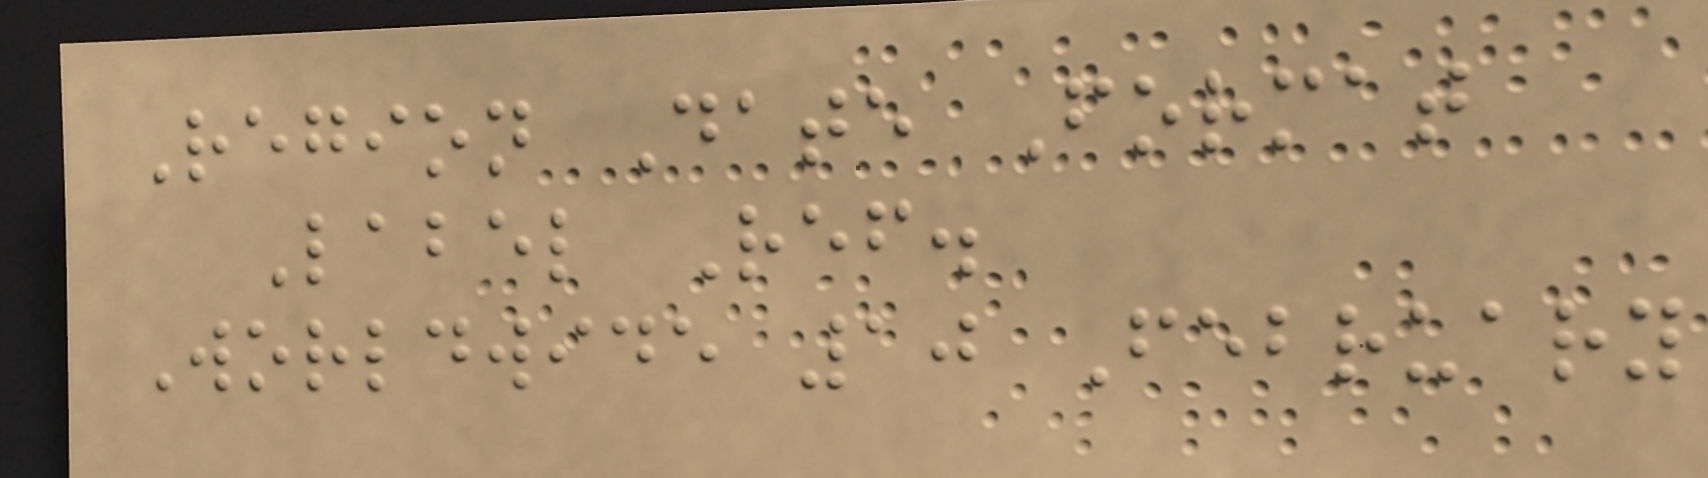Region Date Format
Label Ref.
Worldwide 10 February
